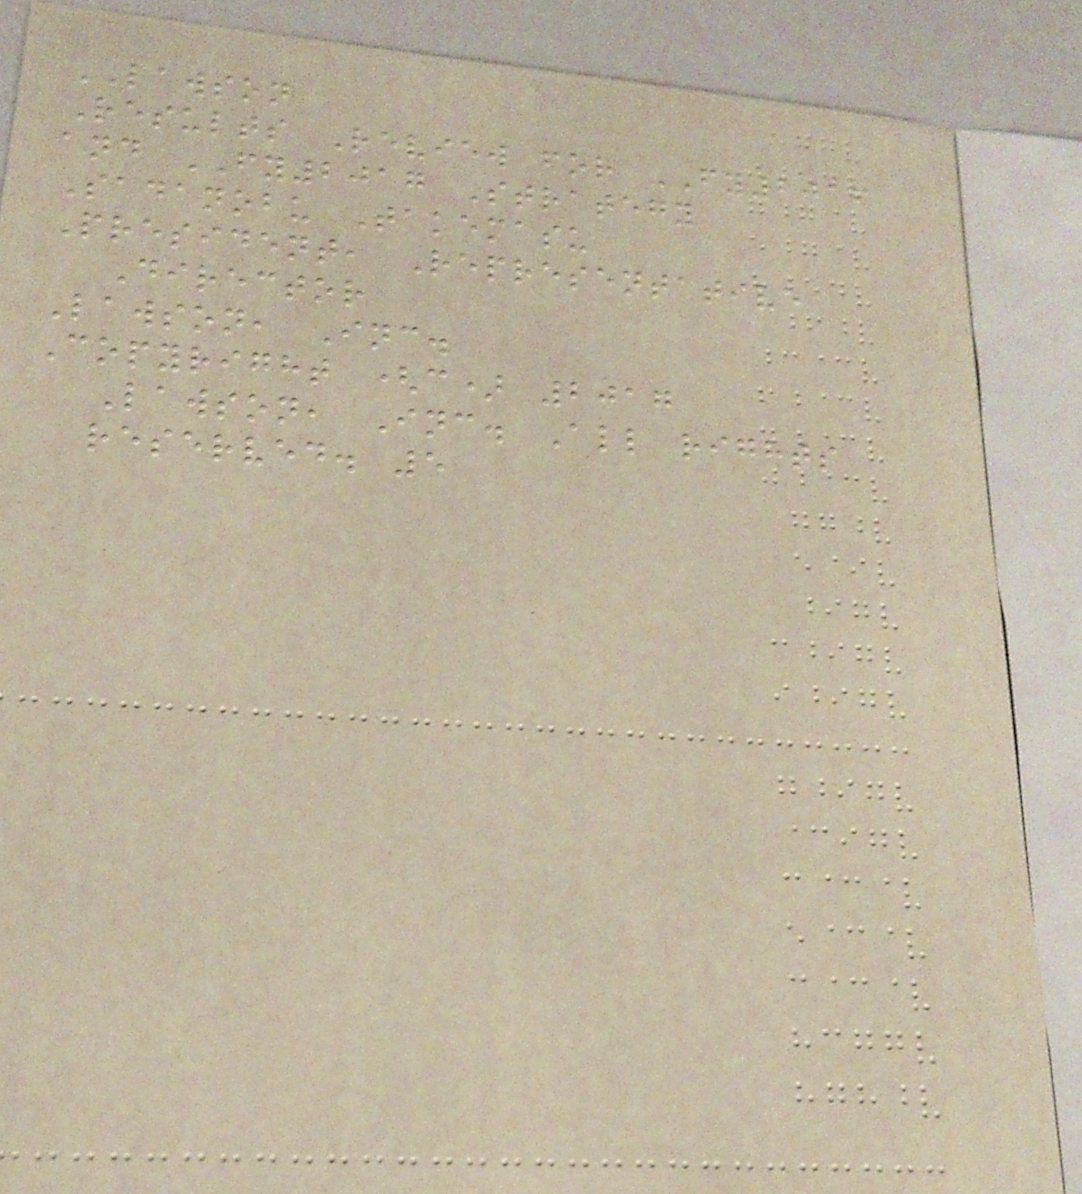LAWSON
Results Review for FY2016
and FY2017 Strategy
Sadanobu Takemasu
President, Representative
Director
Lawson, Inc.
Copyright (c) 2017
Lawson, Inc. All rights
reserved. 5
